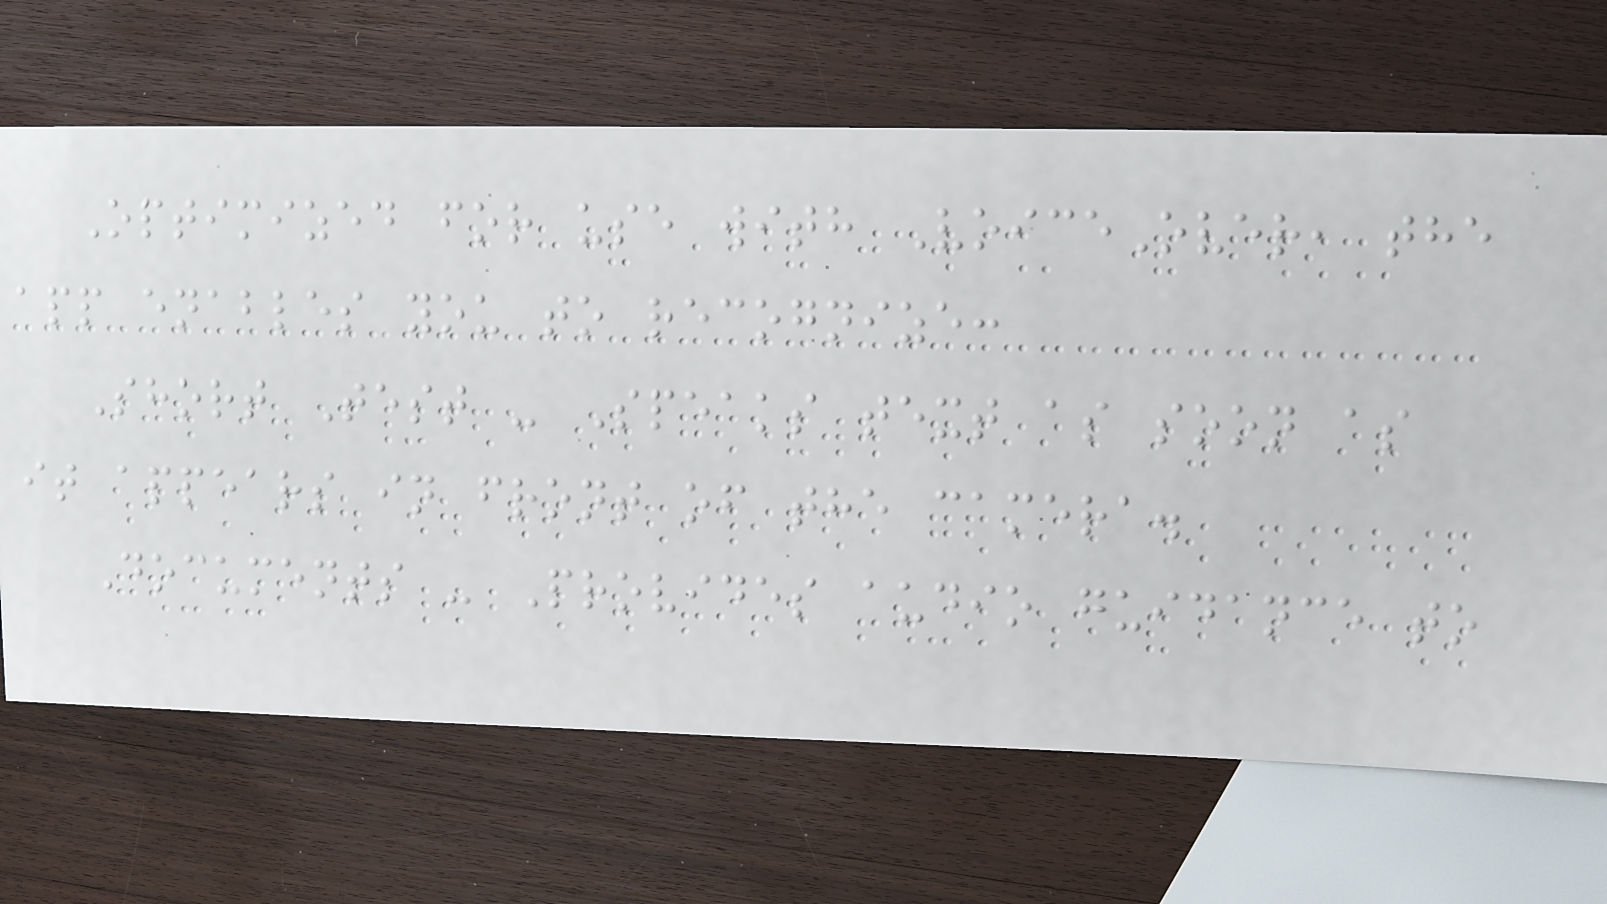Optimized for use with VoiceOver, the
app enables you to recognize:
Short Test - Speaks text as soon as
it appears in front of the camera.
Documents - Provides audio guidance to
